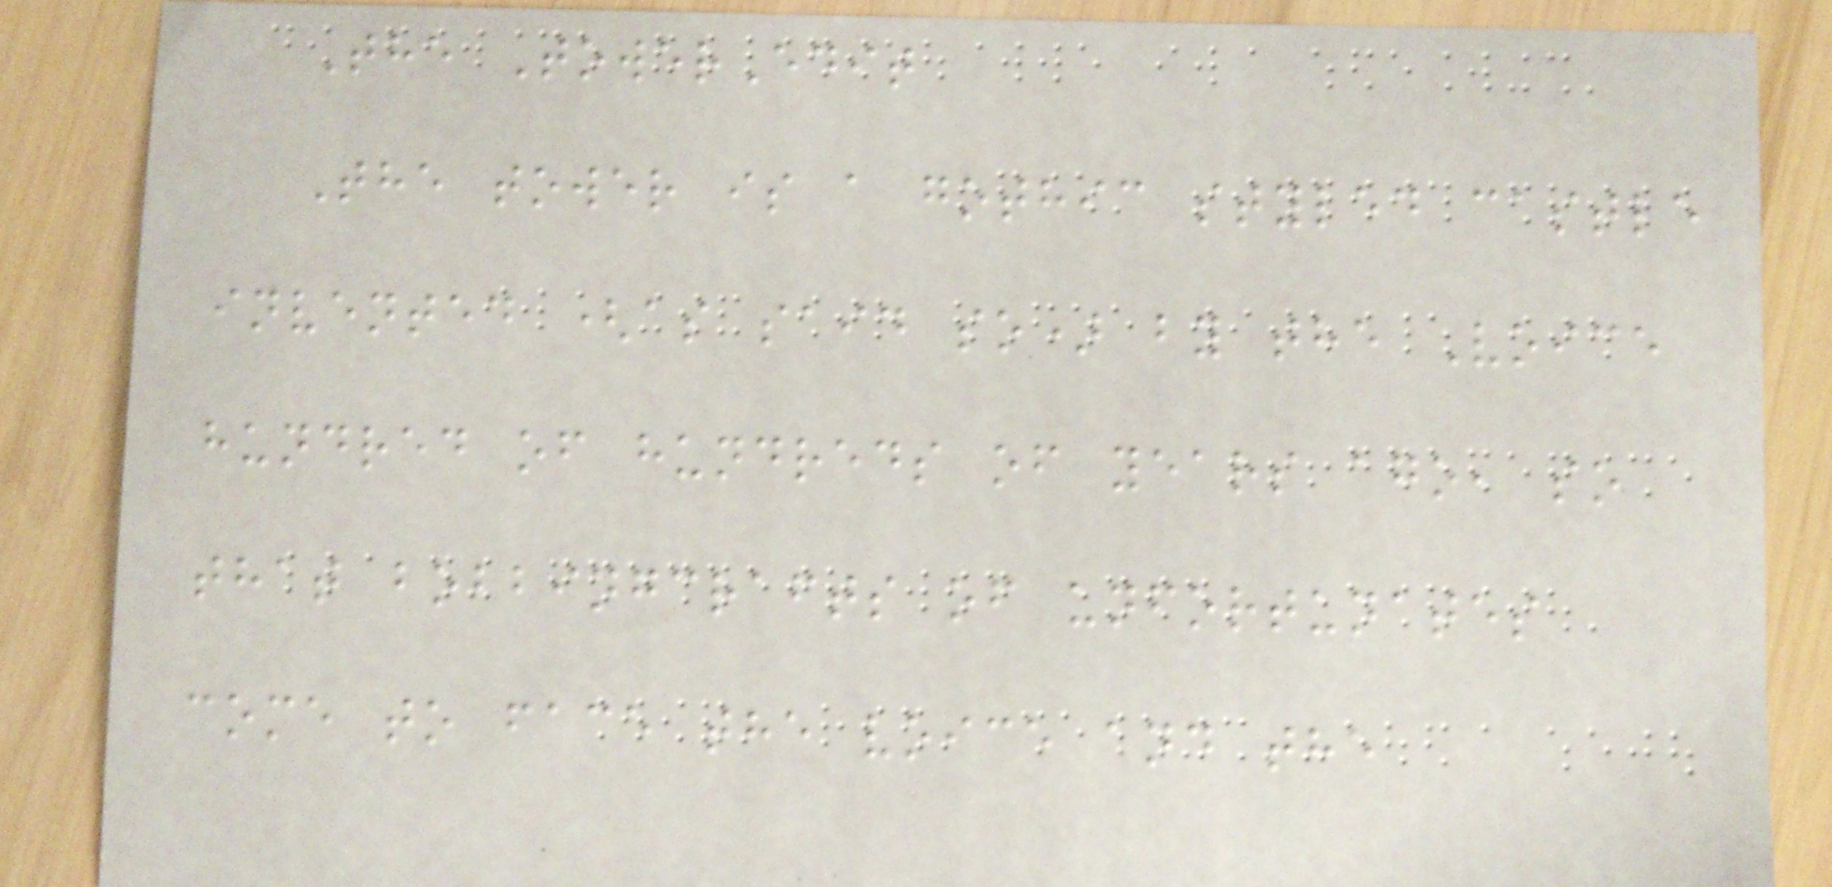The TowerEdit
The tower is a gothic styled castle
invented (as said so) by the Voice
hundred of hundreds of years ago, so
that bobbingcrafts of unfortunates
come to face the voice and the
